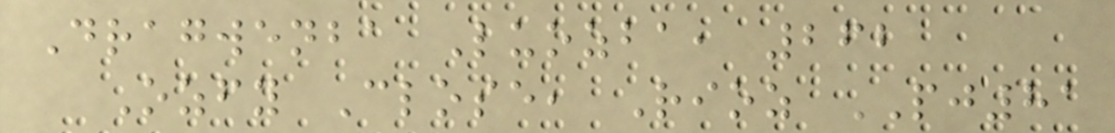Dragwenba Luozba, 262
Ozfy Close, Rioz PJ81
